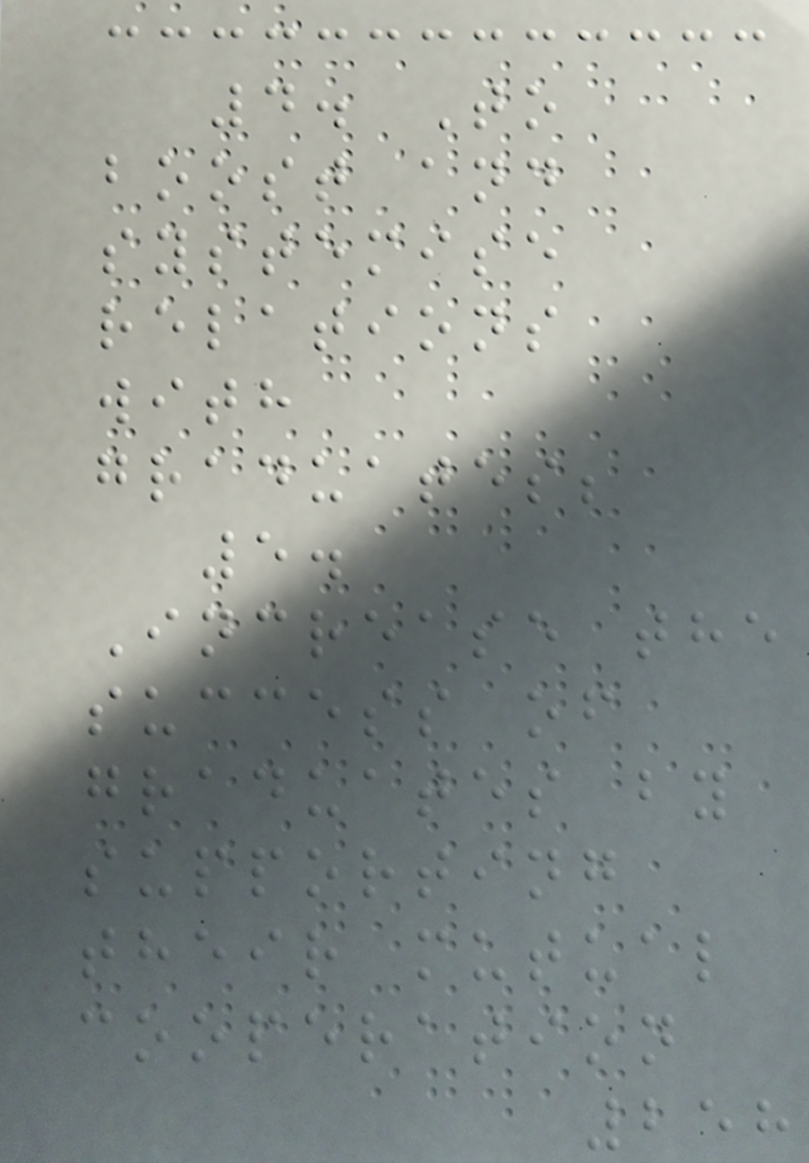4. To
boost and
systemise
relations
with
graduates;
5.
Increase the
success of
graduates by
supporting
their mutual
cooperation
258
